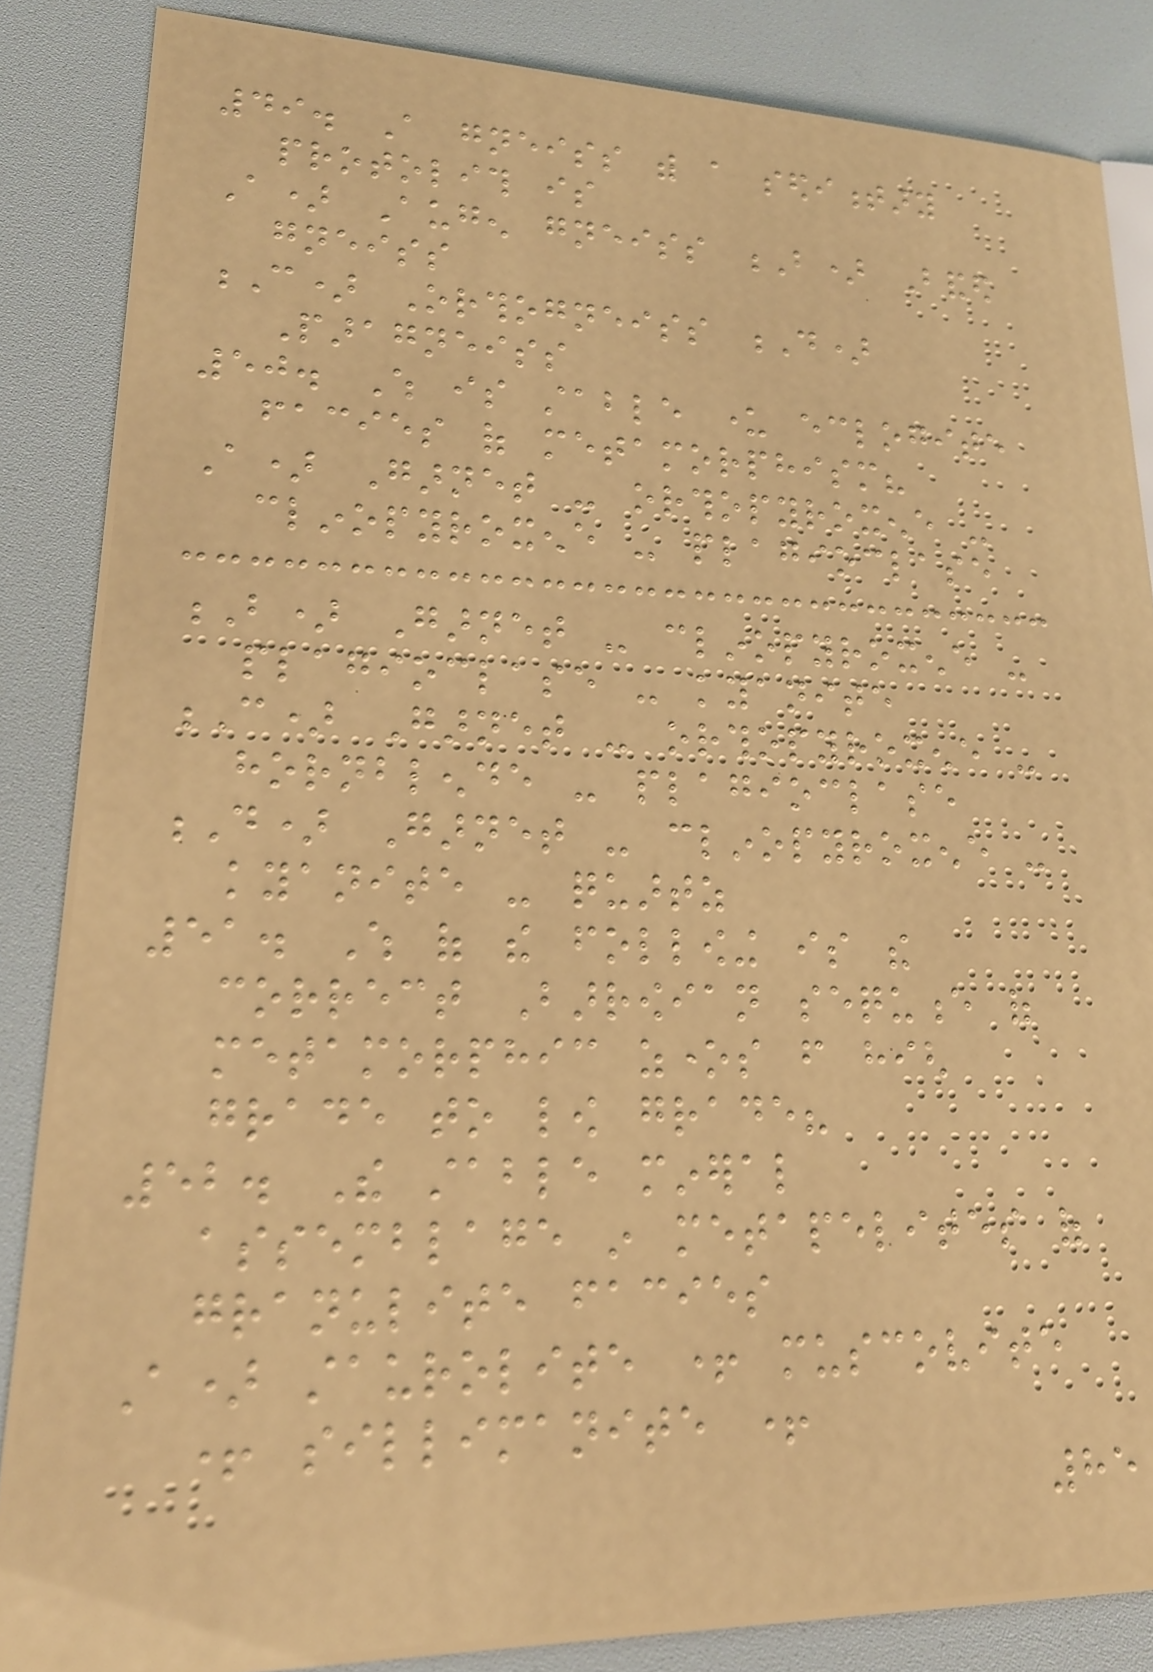49. A gneiss with a sedimentary
protolith is
A) Augen gneiss B) Banded
gneiss
C) Orthogneiss D)
Paragneiss
50. Which is stable under eclogite
facies of metamorphism?
A) Garnet - orthopyroxene -
clinopyroxene - plagioclase
B) Garnet - clinopyroxene -
plagioclase - kyanite
C) Garnet - orthopyroxene -
hornblende - plagioclase
D) Garnet - clinopyroxene -
kyanite - quartz
51. Which of the following is the
correct Barrowian sequence of
metamorphic zones from high
grade to low grade?
52. The stable mineral
assemblage in metapelites of
granulite facies
A) staurolite + muscovite
+ sillimanite +
85
